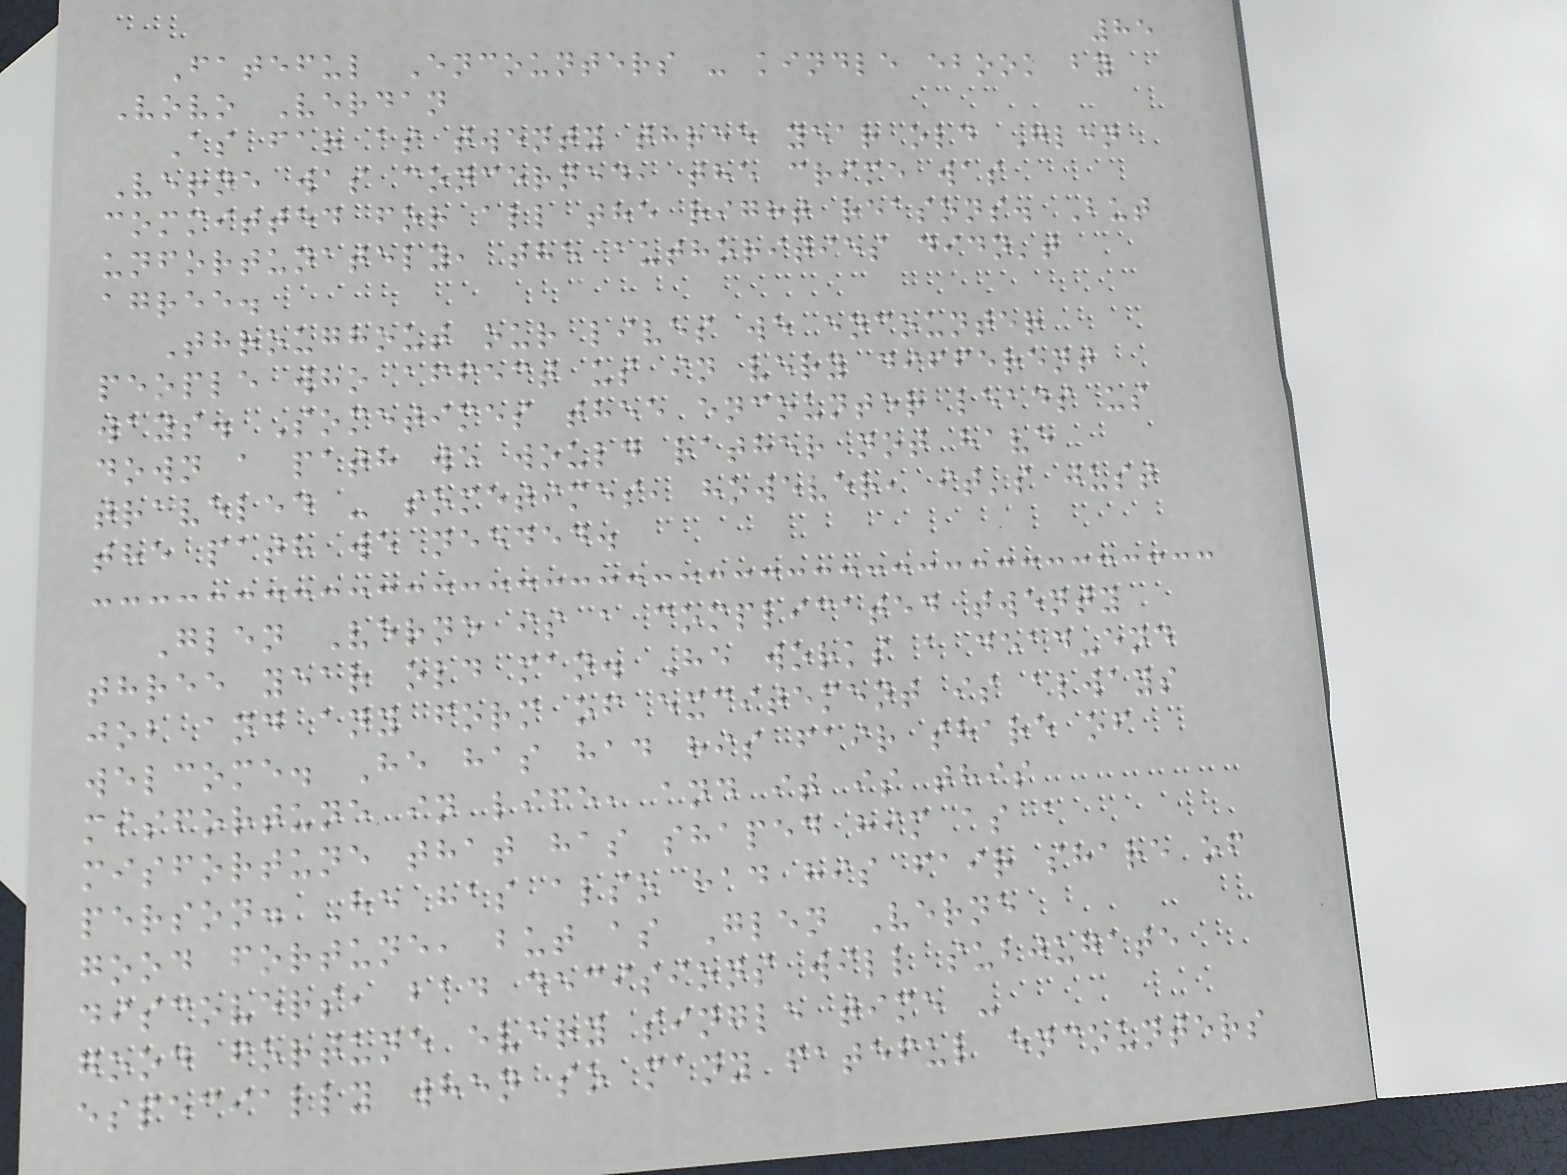85
Fateful Encounters - kindle ebook by
Vovo Verdan
As far as twenty three year old Glen
Verne was concerned, the crime was
committed for all the right reasons. But
unfortunately, the authorities didn't
agree.
Throughout our lives we encounter
people who affect us in very different
ways. Sometimes thee encounter leads us
down a path we would rather not have
traveled - sometimes, however, it's just
the path we needed.
Glen Verne is a complicated twenty
three year old man. He works a dead-end
job and any form of excitement is always
welcome. He has had his fair share of
misfortune in life, and it is this
misfortune that has shaped him as a
person. He has also had his fair share of
good fortune, but as Glen Verne
discovers, bad decisions will subjugate
good fortune every single time -
especially when so many fateful encounters
